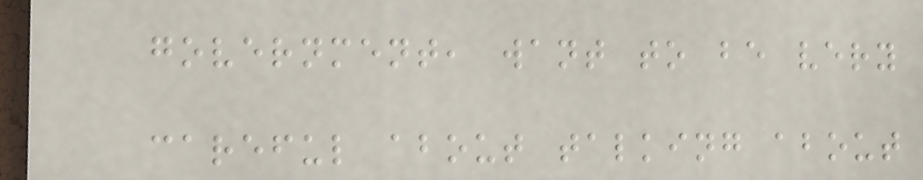government, want to be very
careful about talking about
